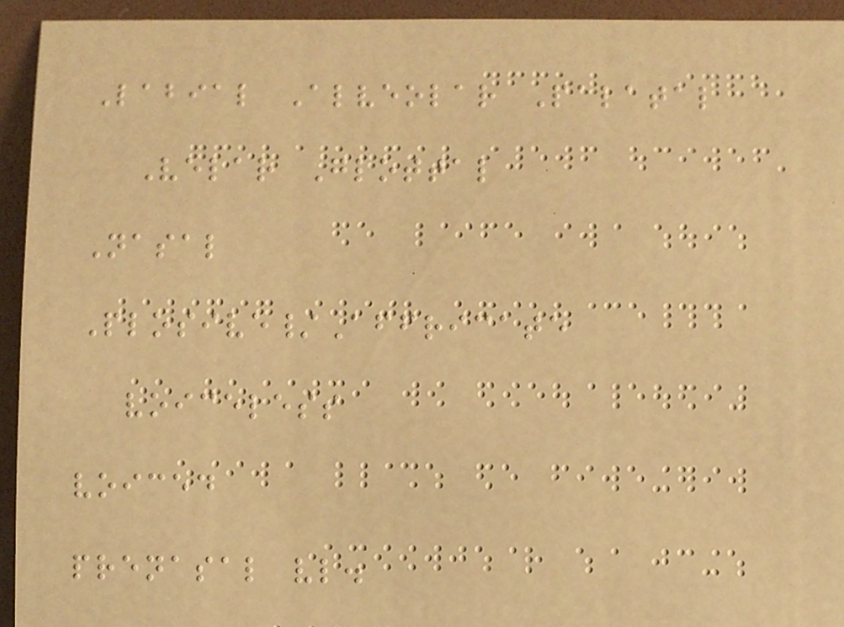Labial Alveolar Palatal
Velar Glottal
Nasal
Plosive/Affricate
voiceless
voiced
prenasal vl.
